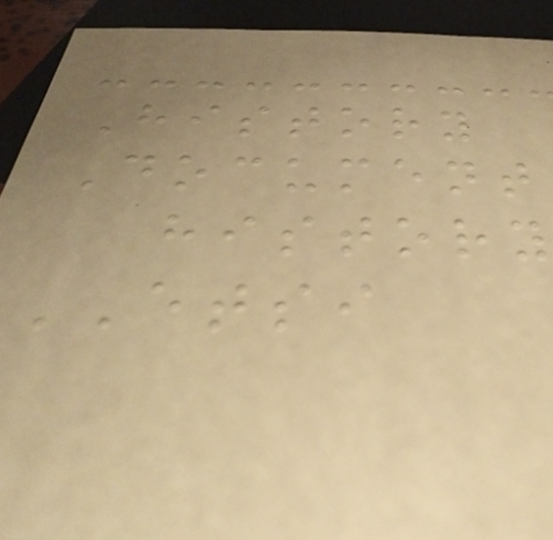History
Document
history
ETSI
